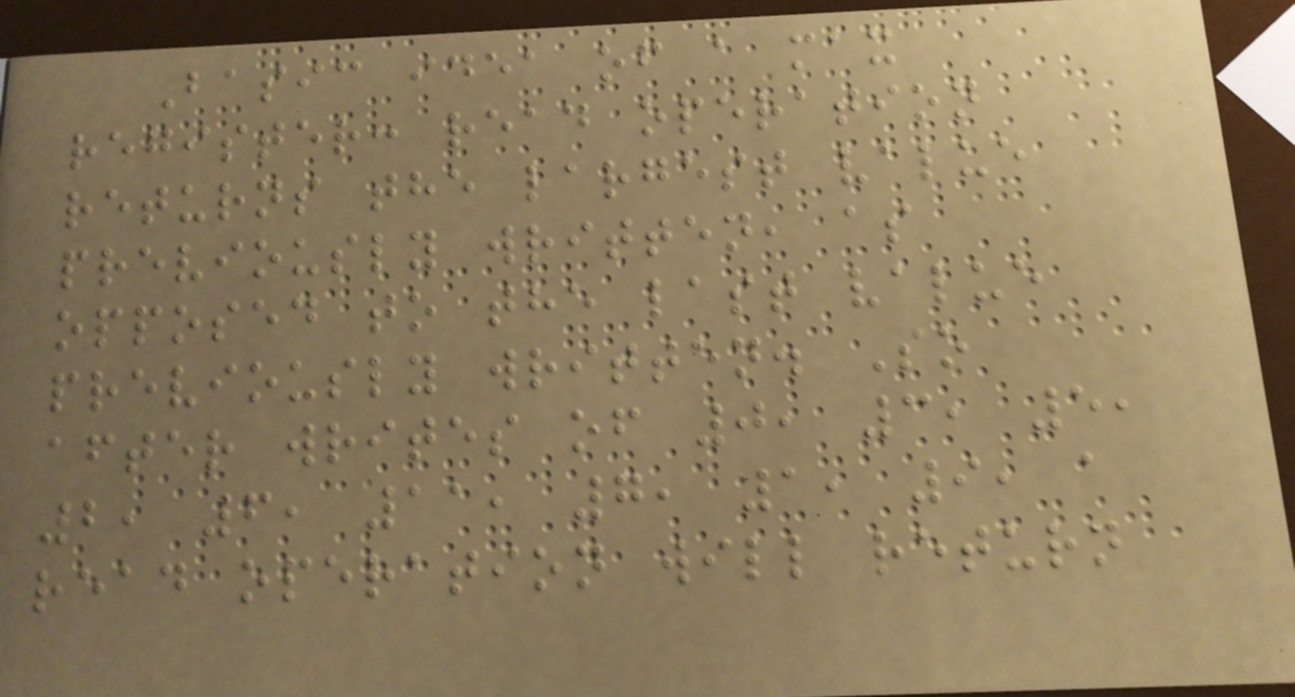Basic idea of a max
register: read operation
returns the largest value
previously written, as
opposed to the last value
previously written. So
after writes of 0, 3, 5,
2, 6, 11, 7, 1, 9, a
read operation will return
